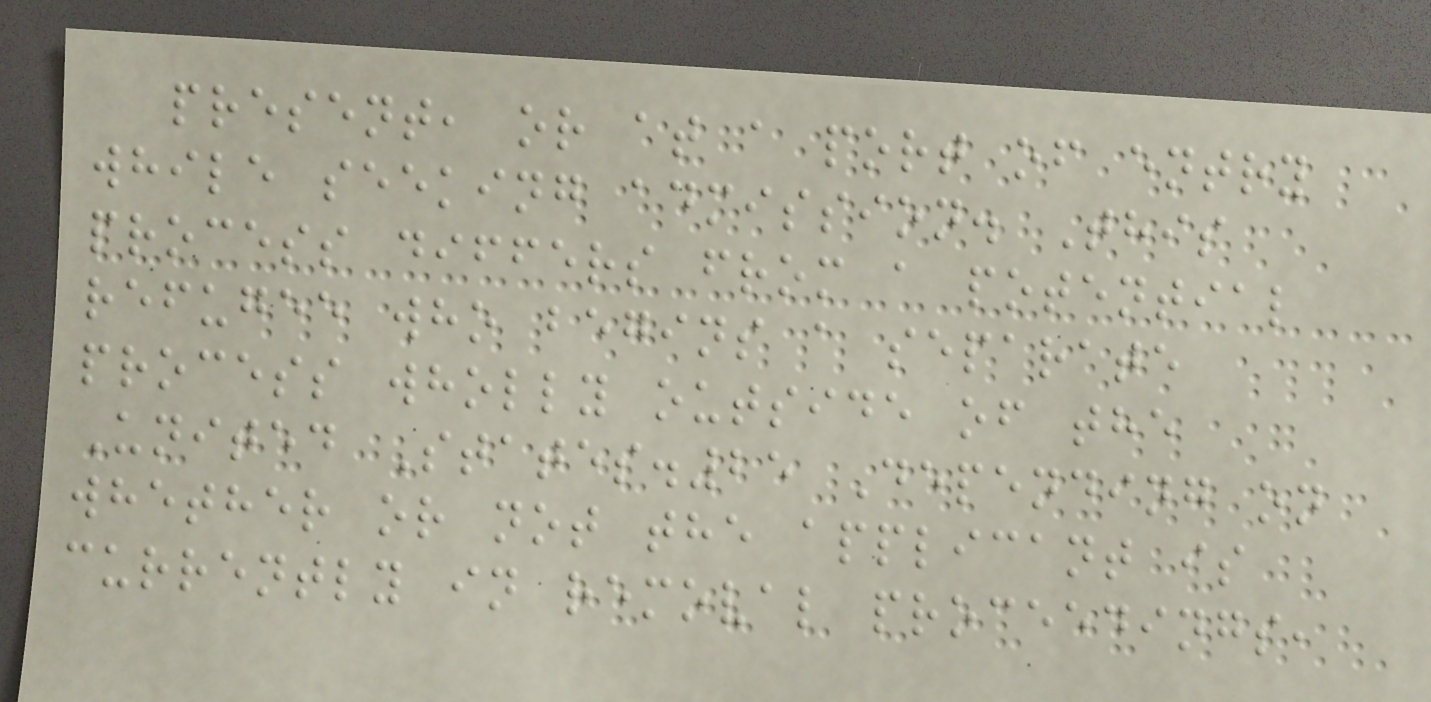present, or at a port of entry
while seeking admission. This
process differs from a potential
refugee who begins a separate
process wholly outside of the
United States.25 Depending on
whether or not the applicant is
currently in removal proceedings,
